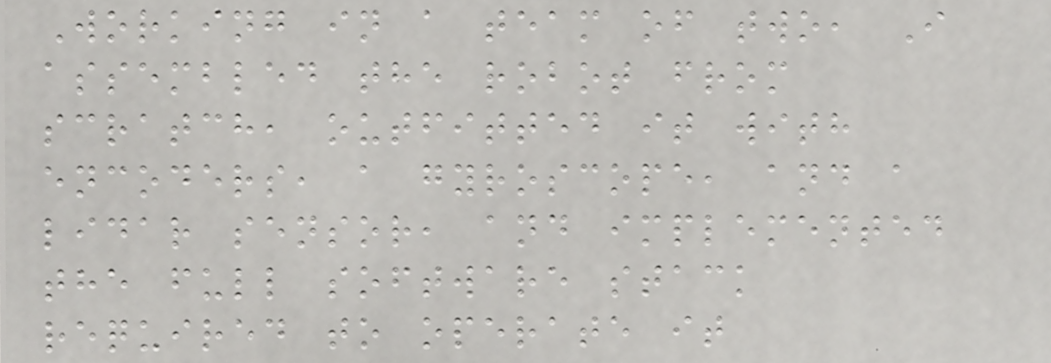Working in a team of two, I
assembled the robot from
scratch, outfitted it with
encoders, a gyroscope, and a
lidar sensor, and implemented
the full software stack
required to operate it
